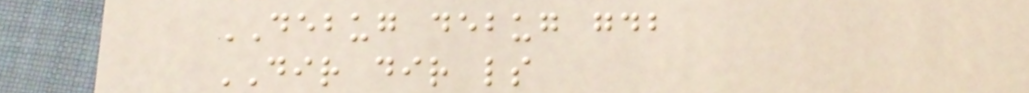DEBUG debug gdb
DIR dir ls
